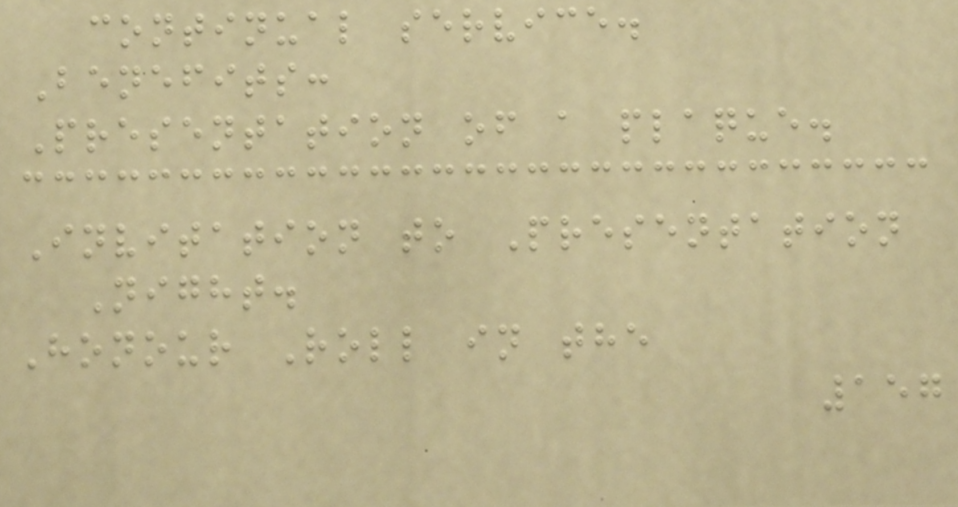continual service.
Benefits:
Presentation of a plaque.
Invitation to Presentation
Night.
Honour Roll in the
157
